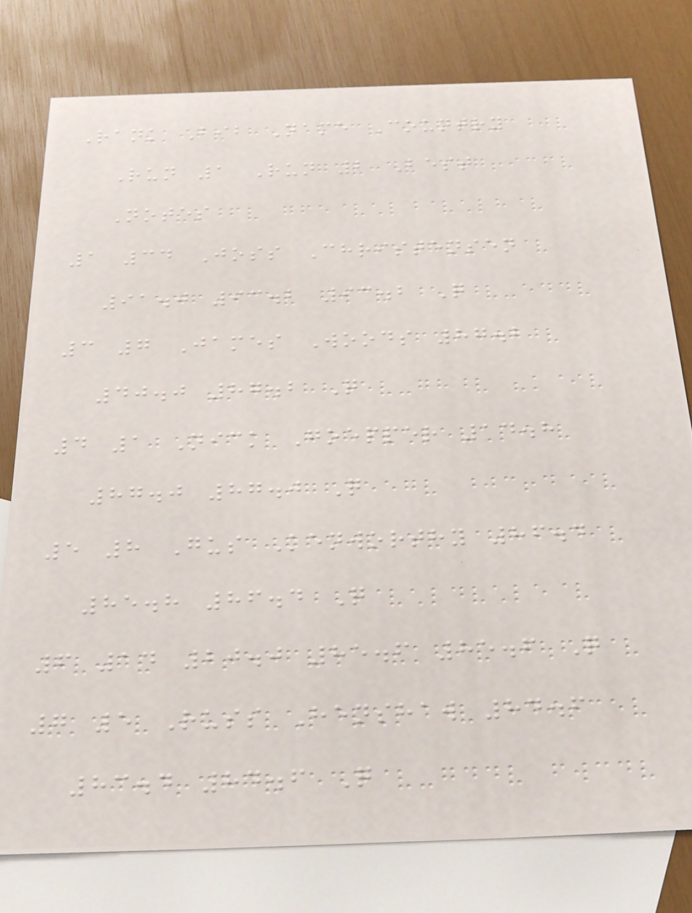Rank Bib Name Country
Run 1 Run 2 Best
Notes
1 34 Joss Christensen
91.0 93.2 93.2 Q
3 7 James Woods 87.2
40.0 87.2 Q
4 1 Nick Goepper 14.8
87.0 87.0 Q
5 8 Gus Kenworthy 86.4
85.8 86.4 Q
6 14 20.0 85.6 85.6 Q
7 5 Russ Henshaw 84.6
83.4 84.6 Q
